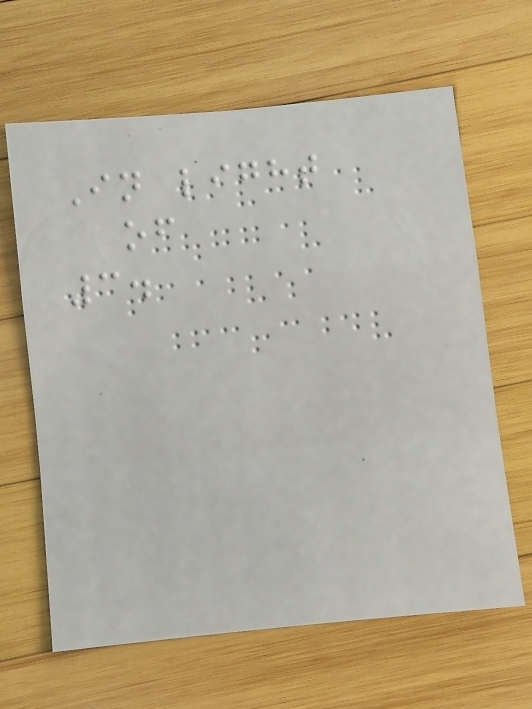In light
of
3.
